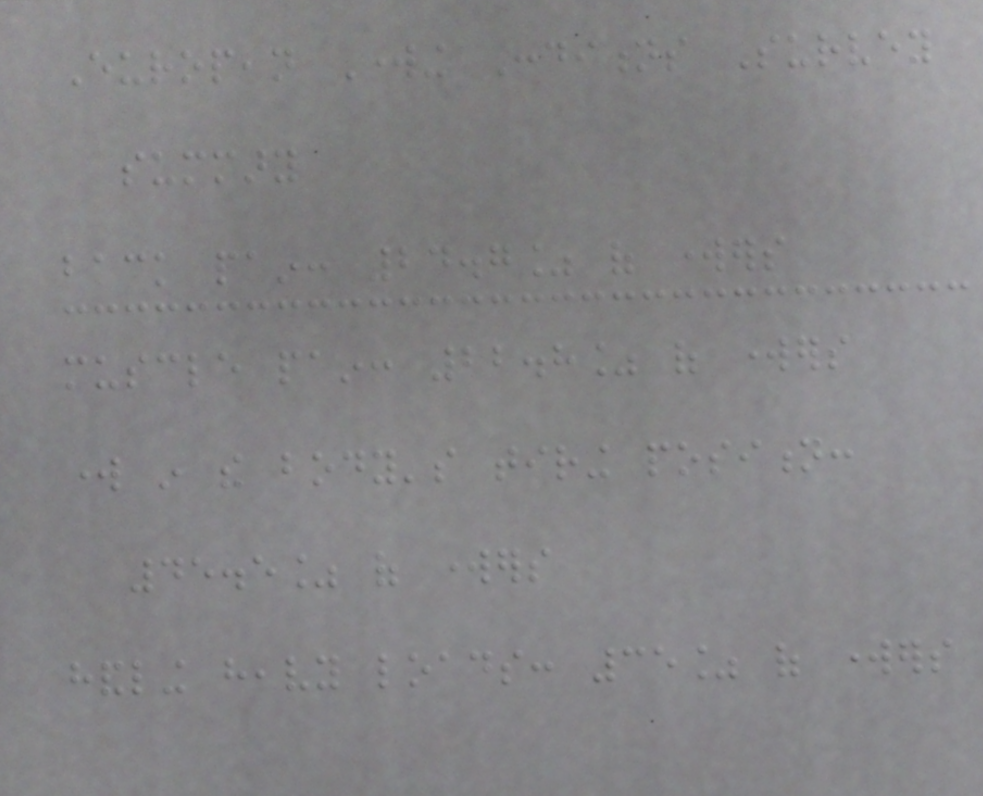European Working Conditions Survey
summary
back pain: 24.7% of workers
muscle pain: 22.8% of workers
work in the body's tiring position:
45.5% of workers
handling heavy loads: 35% of workers
